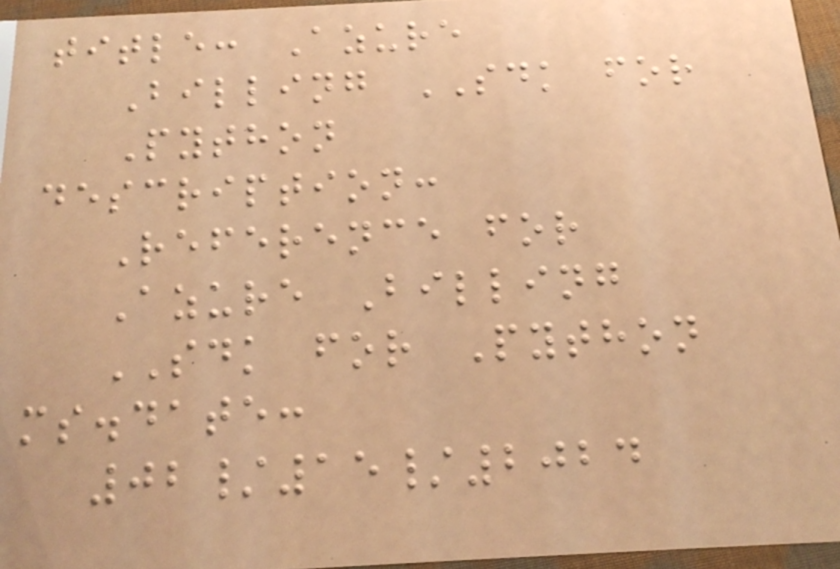title: Azure
Billing SDK for
Python
description:
Reference for
Azure Billing
SDK for Python
ms.date:
02/15/2024
